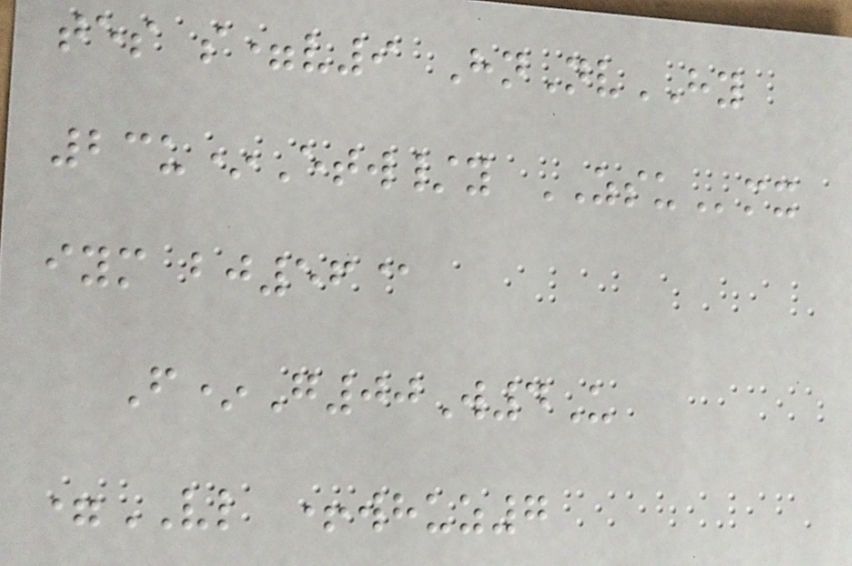tes s=v9 HnNvHY
23u*Etw/y ZSUmx
iym bj56@
F*G00W4U
=VL +whuz7
